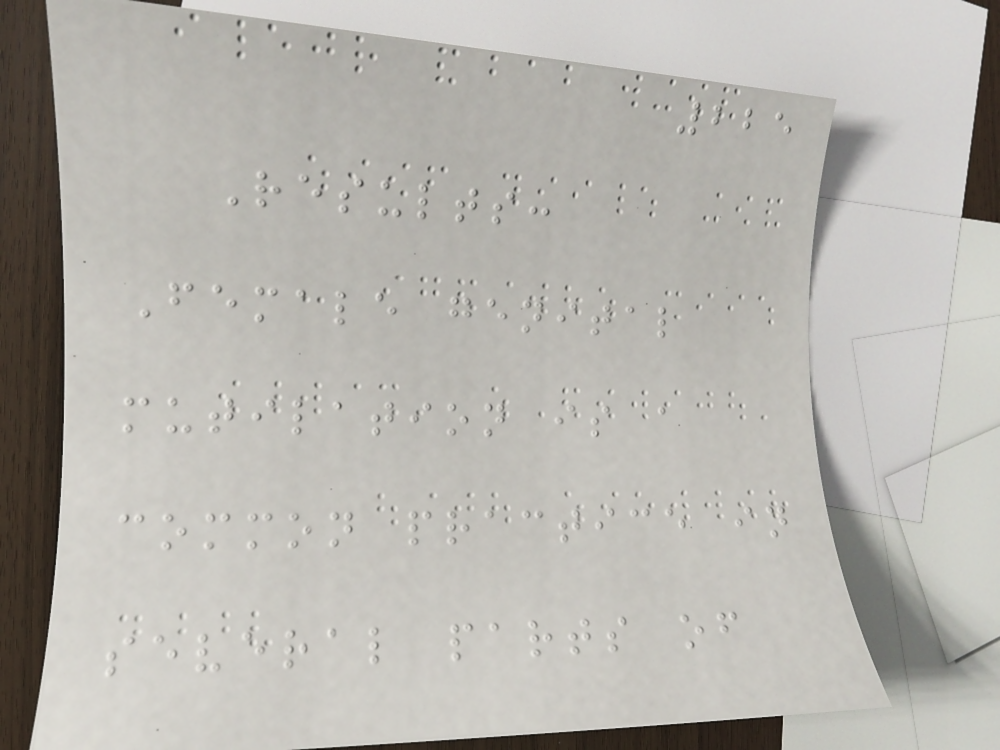225
Results:
Female genital
mutilation is a
common practice in
several parts of
